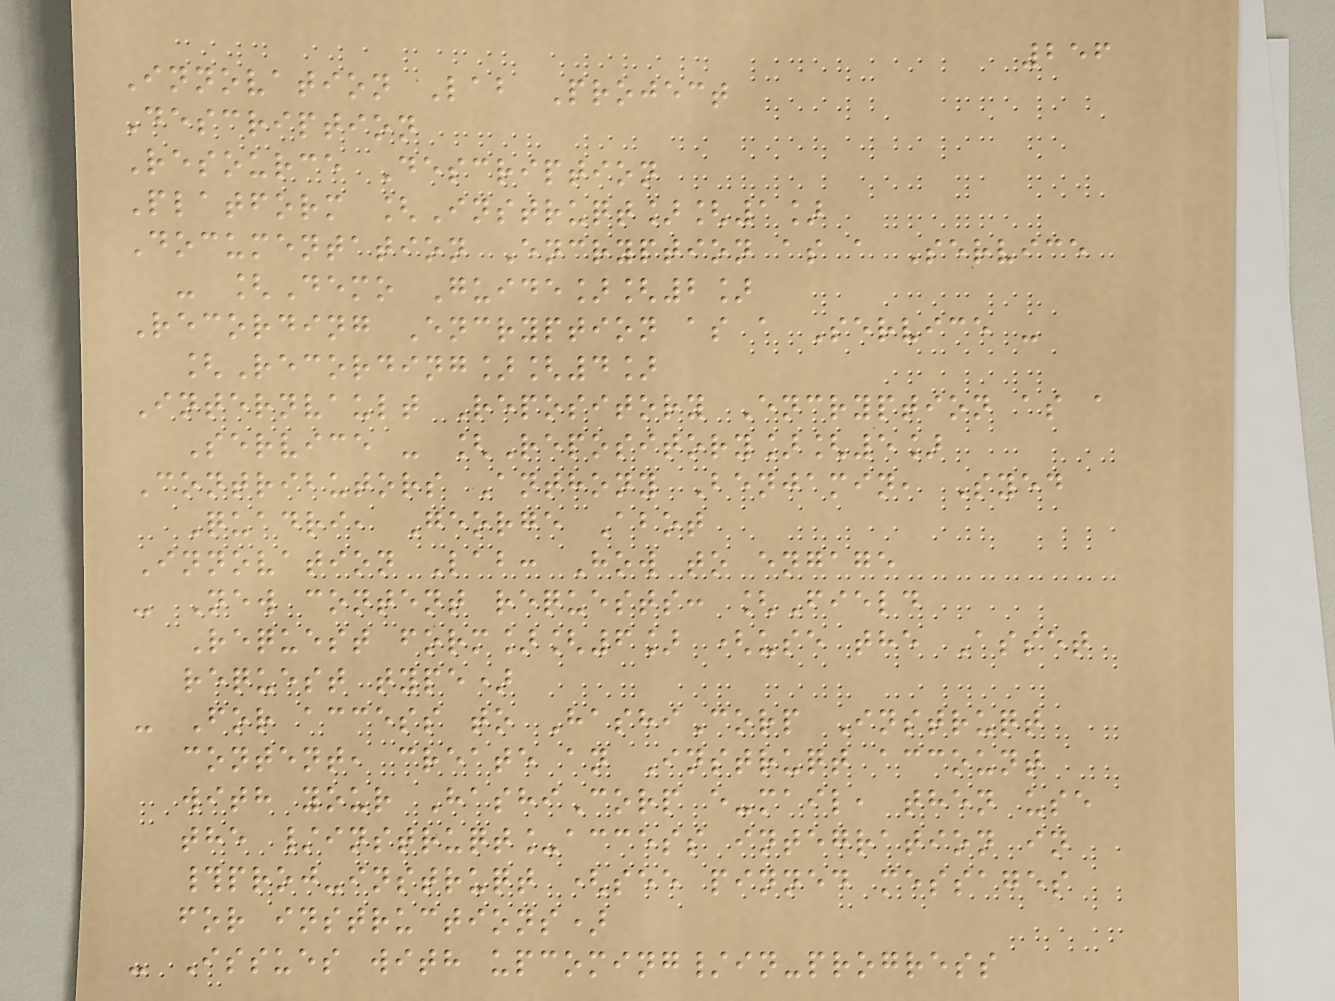256
Innovation Lab Project
Description
Resource Description
Platform [Instruqt][1]
Documentation Encryption as a Service
- [Demo Guide][2]
Recording Encryption as a Service -
[Recording][4]
Internvault Repository Encryption as a
Service - [Repository][5]
Contributors Anthony Benjamin, Syed
Quadri, George Abot
Innovation Lab: How to engage
- New content requests: [Field
Request form][6] (use the Asset
request type)
- For access to HashiCorp Instruqt
content, create an Instruqt account
with your HashiCorp e-mail, then use
the /instruqt_access integration in
#proj-instruqt (see pinned messages
for instructions)
- Issues with upcoming/in-progress
